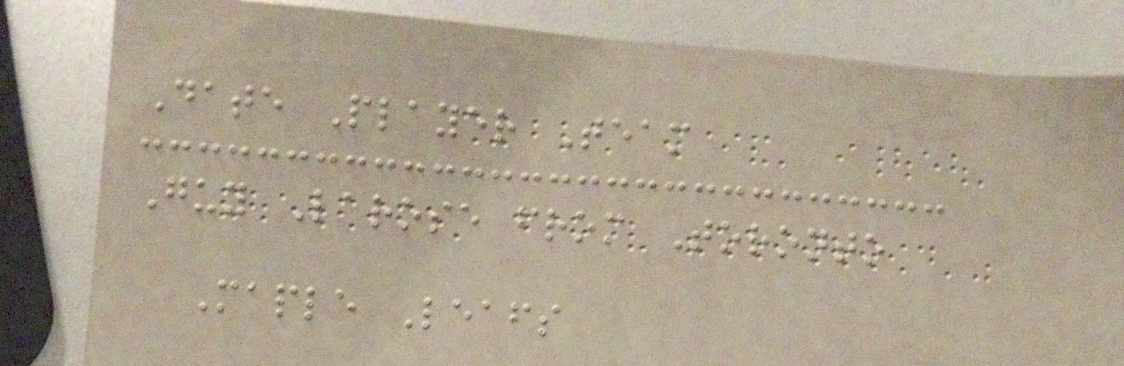Date Player Team
Guy Larose from Toronto
Maple Leafs
